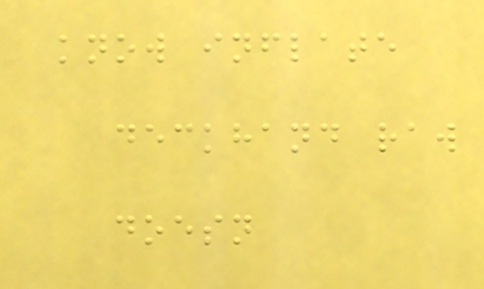know inflate
deckhand raw
doesn
